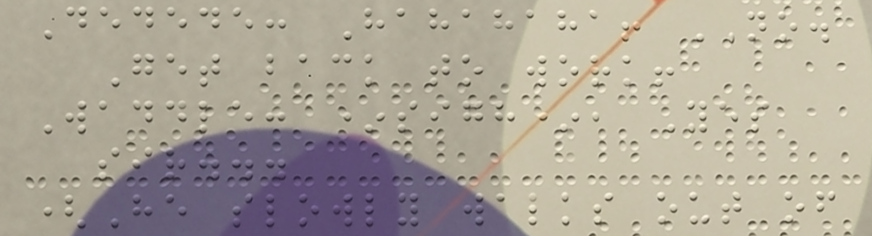Dedede: Hahahaha! NO.
Get back to work!
Waddle: *sigh*, Yes
sir...
(He slowly walks out of
